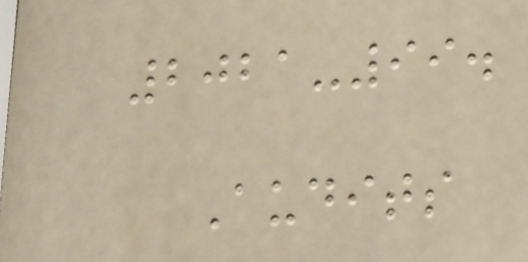2021-99.
Audits
